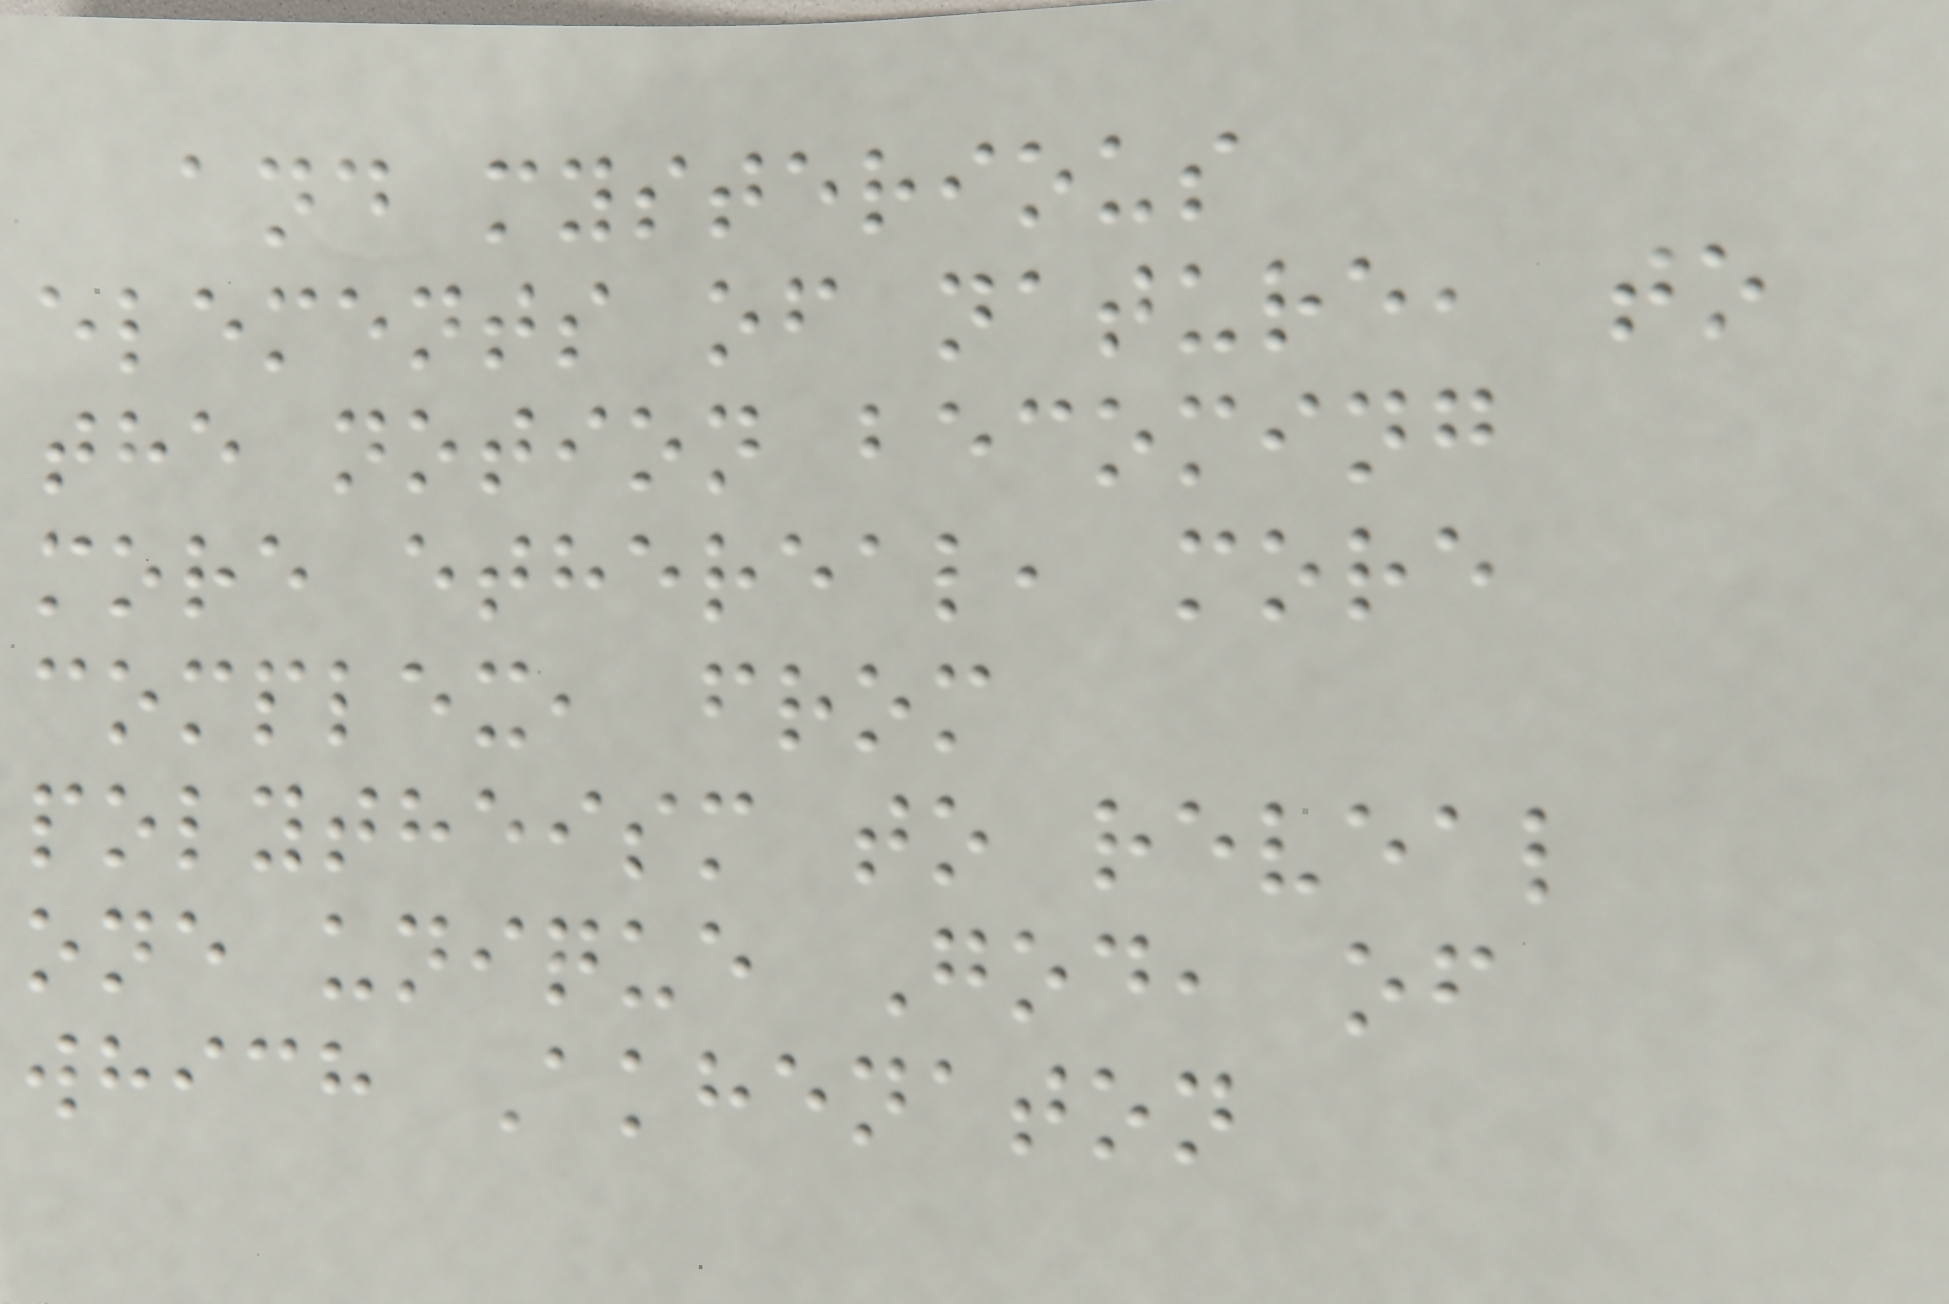and mysterious
elements of nature, to
the notion becoming
more ethereal, more
complex, from
polytheism to reveal
one unique God, of
which Akhenaton
